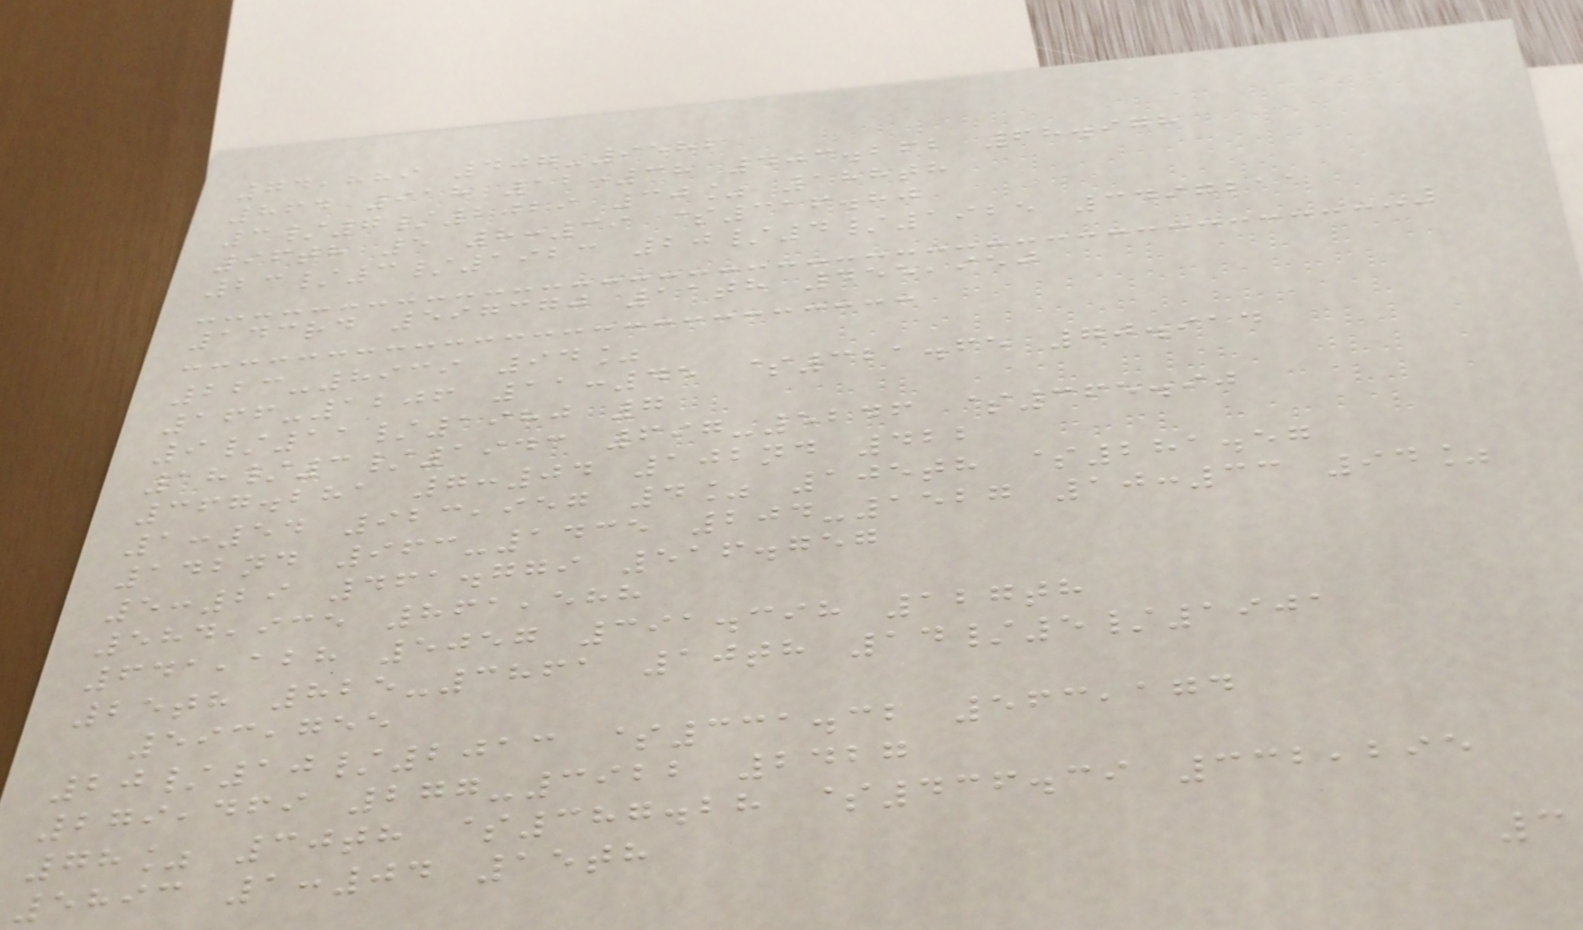74,889 407-9582
864 918 12:38 403.262 68.978
3/7/2029 30% 188th
96th 5 8:39 $316.80
23/3/1923 20/4/1925 3497211
143rd 597370 11th 455,950
223-8939 94%
166-1206 11:45 $321.65 70.914
9/11/1980 7
18/3/1943 697-5246 $365.90
367.281 7:04 102nd 422
1:54 923,957 4% 105th $281.57
142nd 963-1435 204-1527 10:33 94%
5:29 461.779 516.757
584,935 861,588
641,128 5057 391.398 127th
25th 825-3861 10th 14/5/1901
593,755
20/10/2013 $331.32 563,174
279,469 277-3922 2427
78% 30th $387.28 $436.39 332,295
5893 1:04 15th
3
